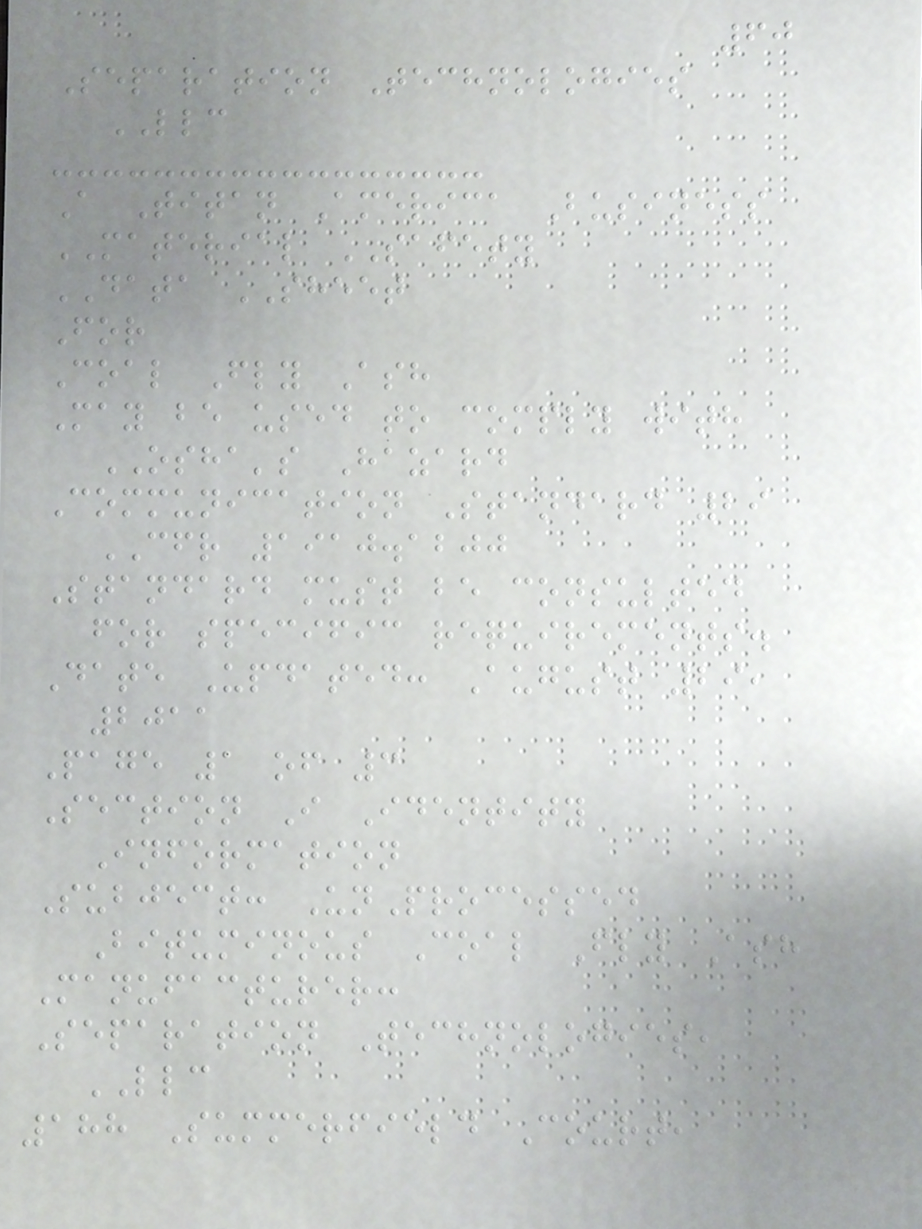60
Separation Technologies
LLC
A Titan America Business
MATERIAL SAFETY
DATA SHEET
For
Coal Fly Ash
May be used to comply with
OSHA's Hazard
Communication Standard 29
CFR 1910.1200
Standard must be consulted
for specific requirements.
Date Updated: August 29,
2011
Page 1 of 3
Section I Identity
Information
Subject: UnProcessed
Bituminous Coal Fly Ash
Manufacturer:
Separation Technologies,
LLC
188 Summerfield Court,
